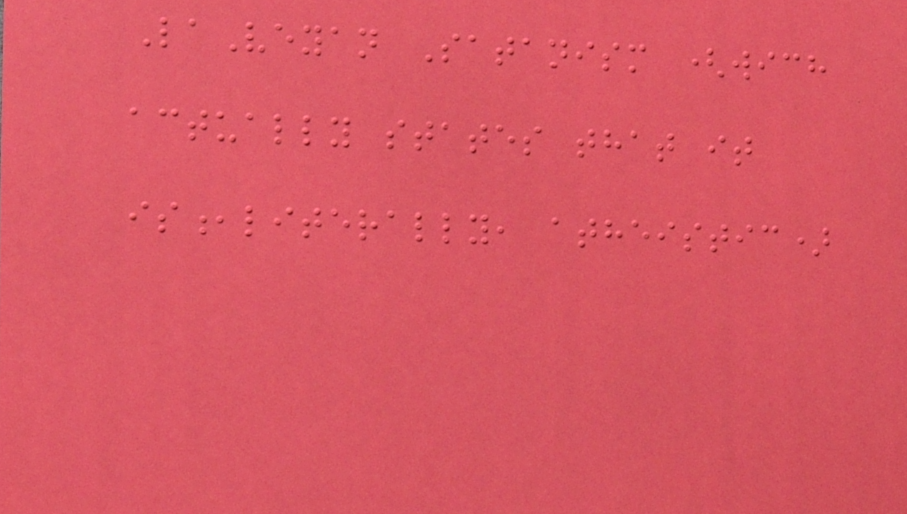LaVeyan Satanism (wich
actually states that it
is,literally, atheistic)
